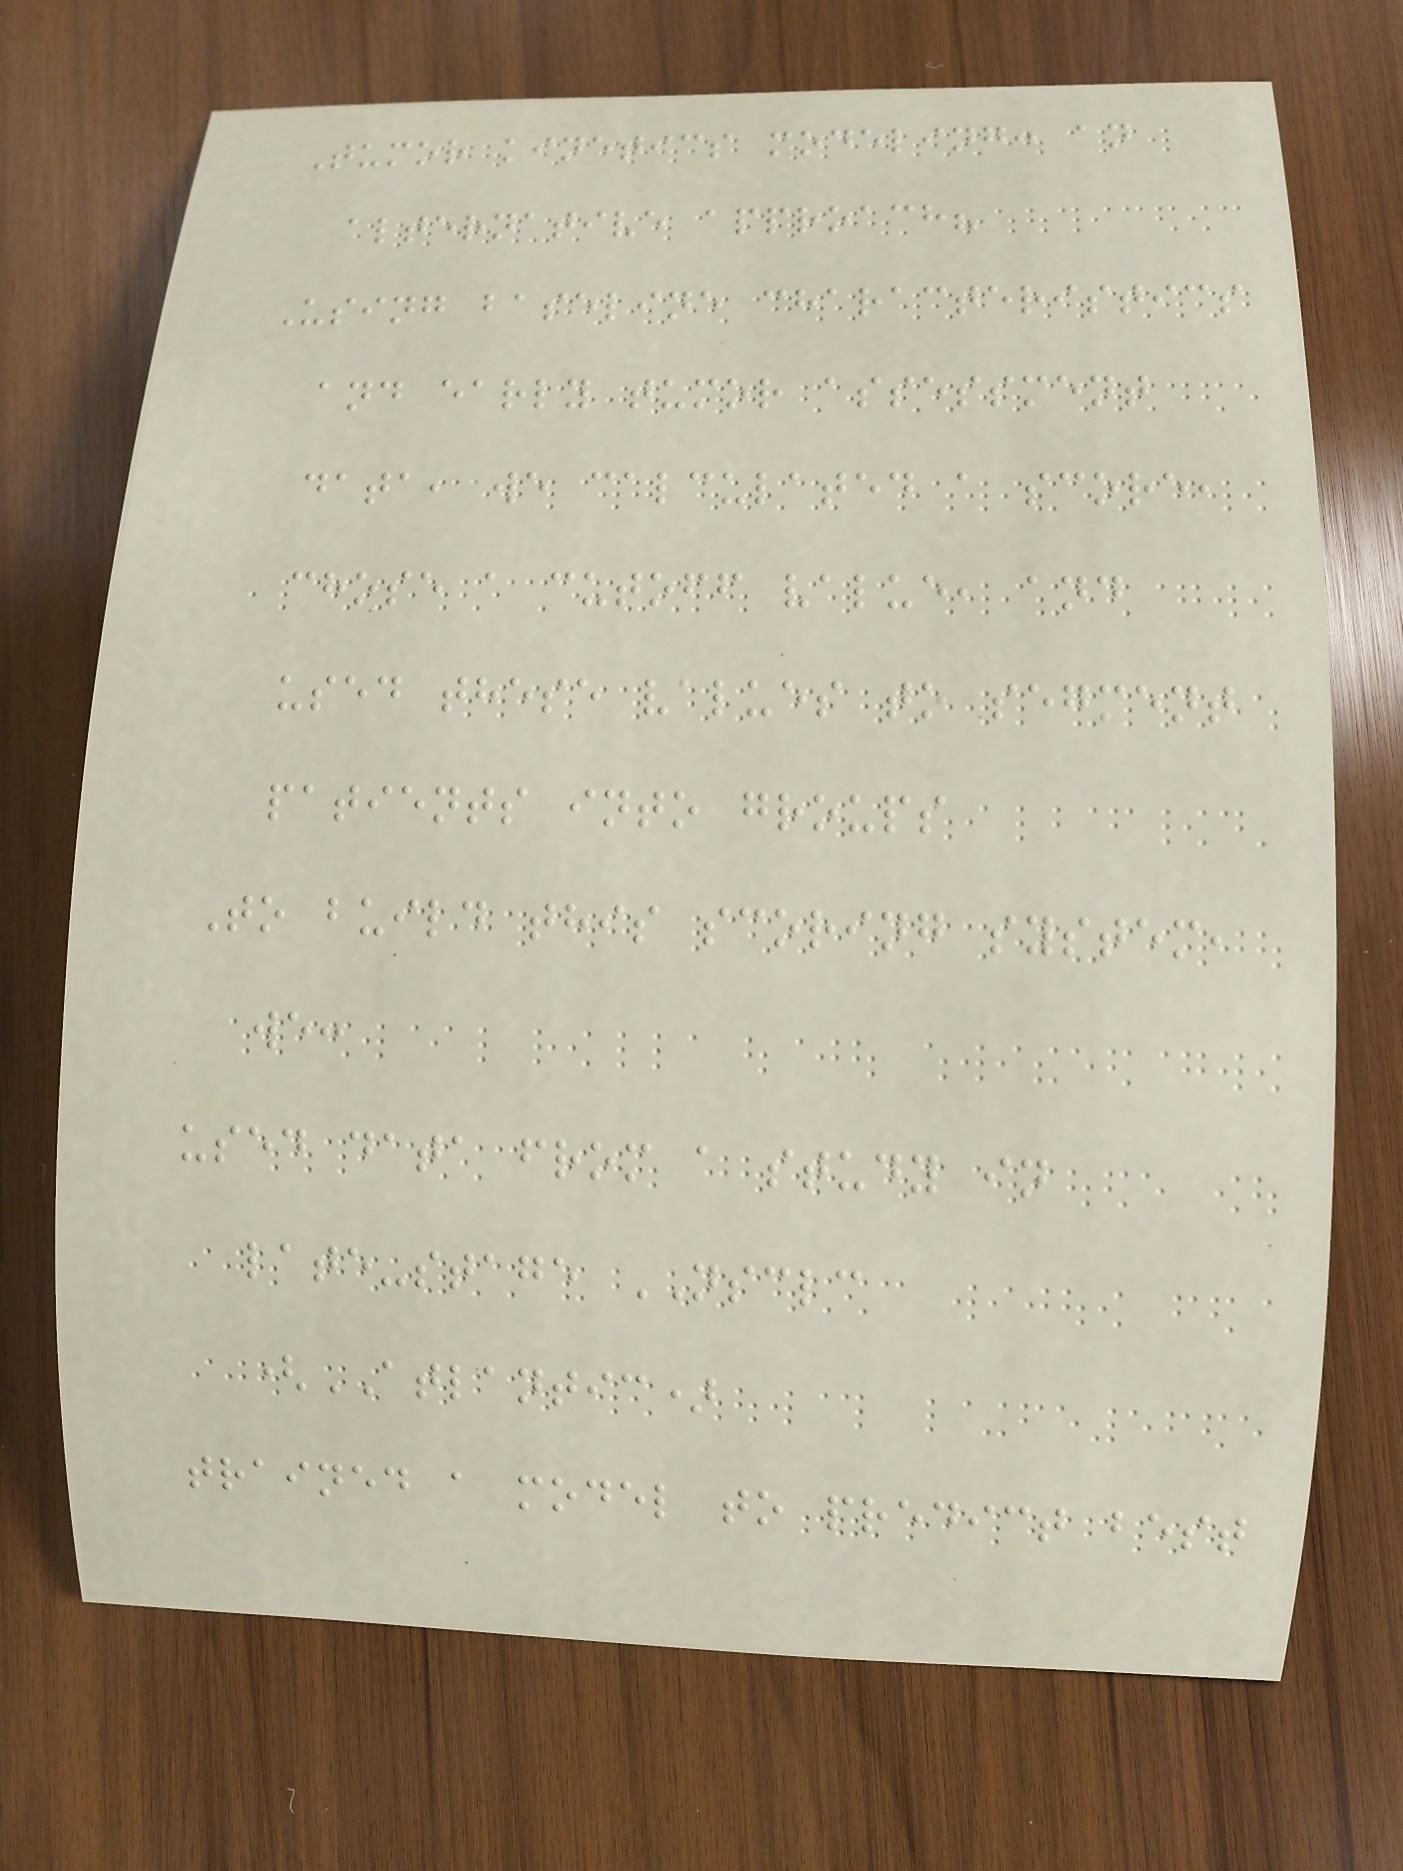Tumor kinetics modeling: an
alternative approach?
Using baseline characteristics
and early tumor assessment
data, we calculated a score,
chose a cutoff value, and
used these values to segment
patients into groups
To build this scoring system,
we:
used data from a study in
late-stage NSCLC
(ATLANTIC)
trained a model to predict best
